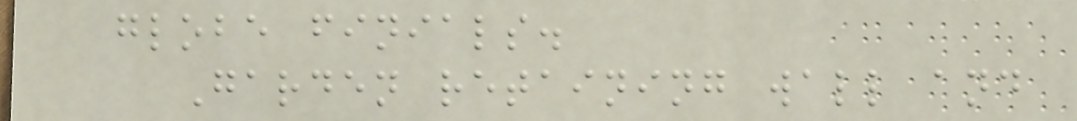globe finials.
Garden retaining wall and
